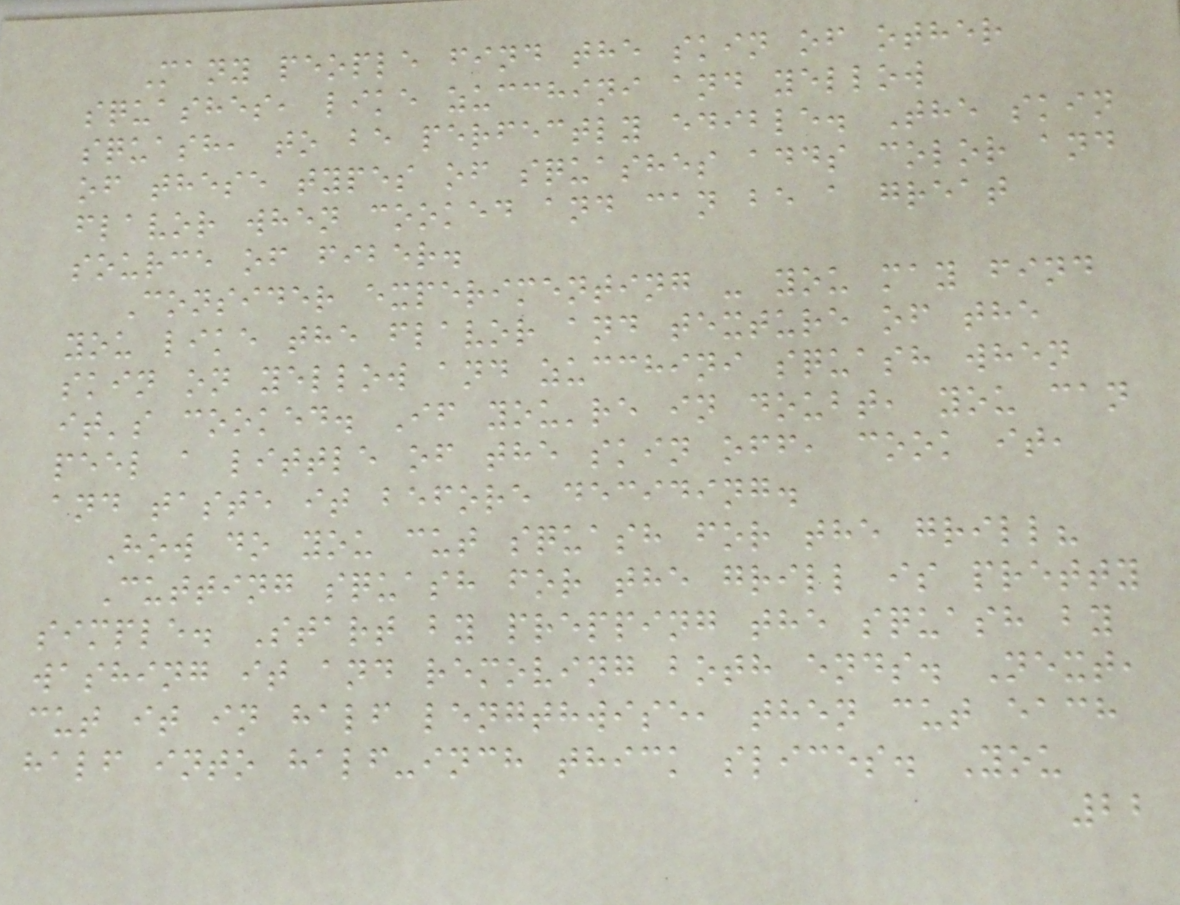Many people find the skin of other
squashes, like zucchini and yellow
squash, to be perfectly edible. The skin
of these types of squashes adds color and
flavor when cooked and can be a great
source of fiber.
Consider experimenting - you may find
you like the flavor and texture of the
skin on yellow and zucchini squash when
it's cooked. If you're in doubt, you can
peel a little of the skin off, cook it,
and taste it before deciding.
How do you cut squash for the grill?
Cutting squash for the grill is pretty
simple. Start by prepping the squash by
washing it and removing both ends. Next,
cut it in half lengthwise, then cut each
half into half-inch thick slices. You
22
